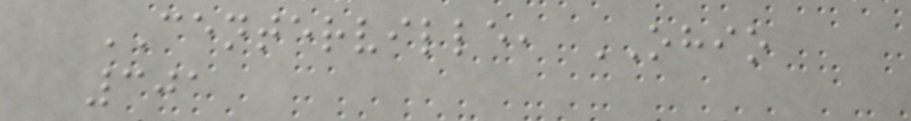CENTERVILLE, OHIO
301
